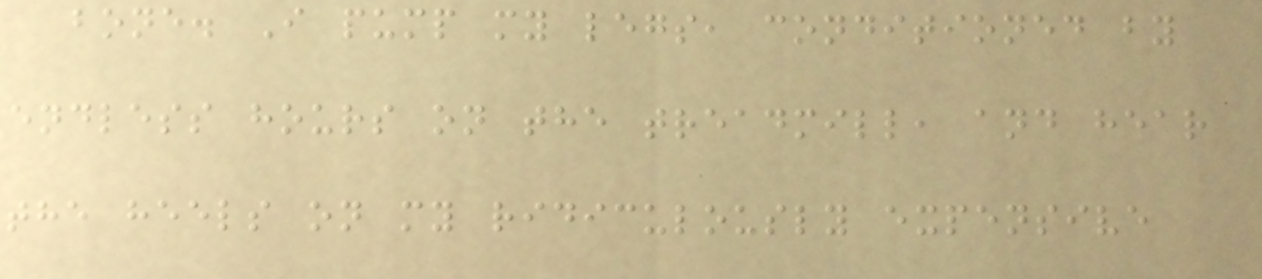bone. I pump my legs, conditioned by
endless hours on the treadmill, and hear
the heels on my ridiculously expensive
